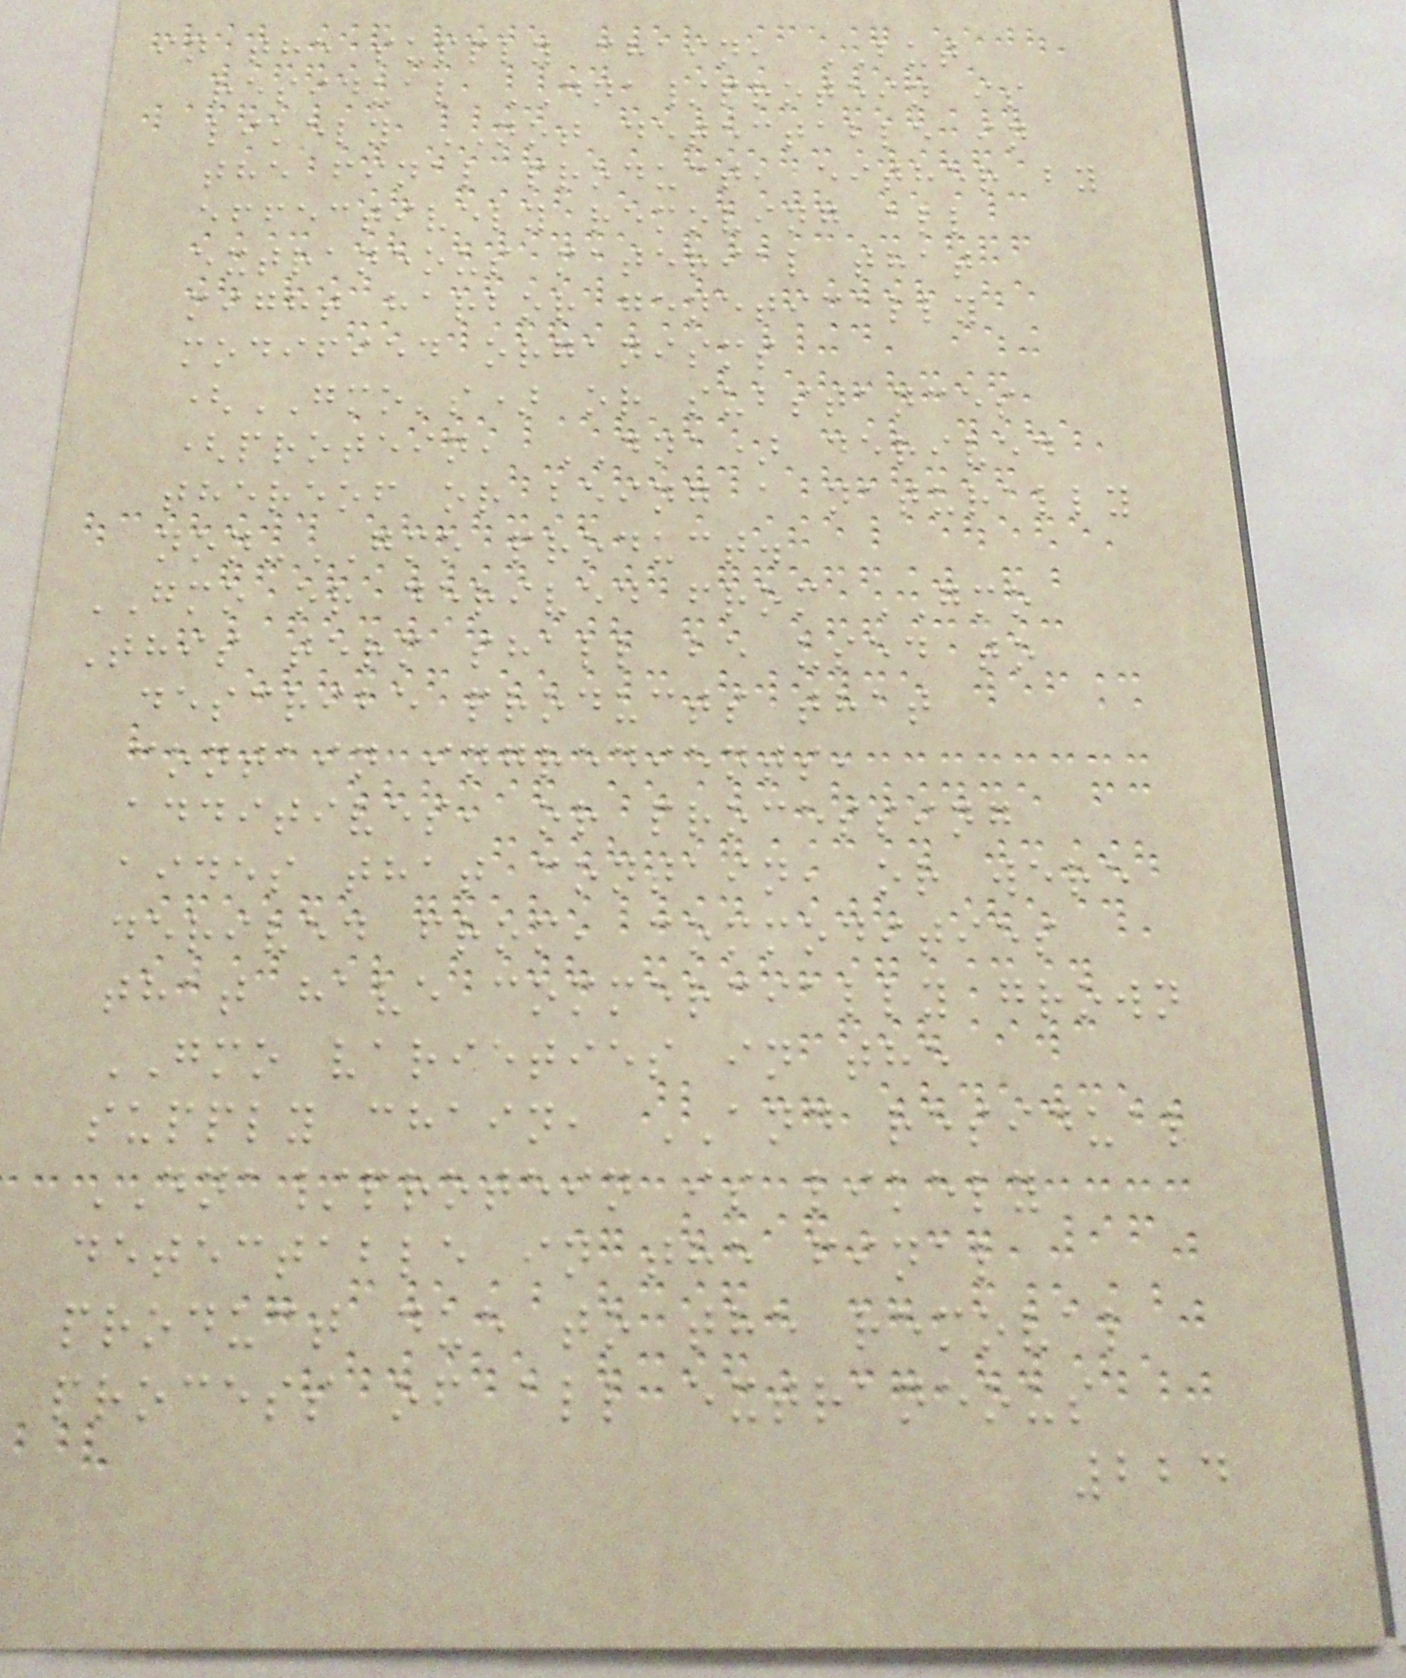in the supply chain, BUT
residual DNA/protein is
likely NOT detectable in
the final product, either by
effectively removing all
extraneous material that
might harbor genetically
modified organisms
(GMO's) or substances
(protein, DNA) derived
thereof or being a naturally
non-GMO product.
GMO or derived from GMO
This term shall be used to
describe products that
contain ingredients,
additives, or processing
aides that contain, or were
derived from, commodities
that have commercially grown
GMO varieties in the
supply chain, AND residual
DNA/protein is likely
detectable in the final
product due to the removal
process of all extraneous
224
